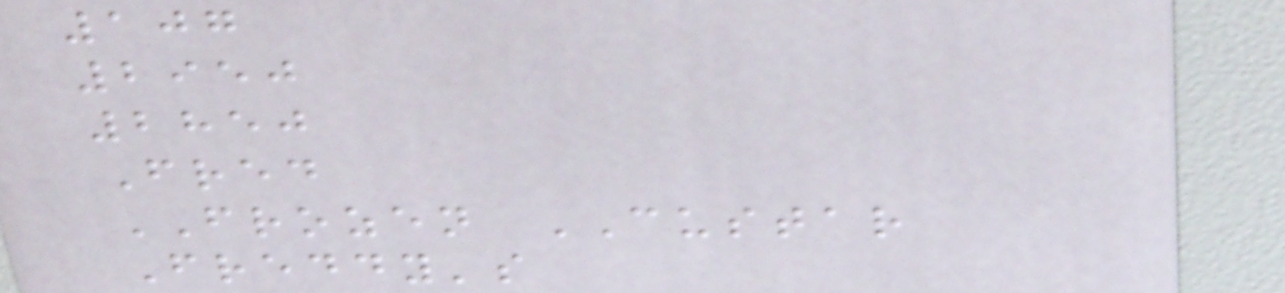107
2950
2850
Fred
FROZEN CUSTAR
Freddy's
